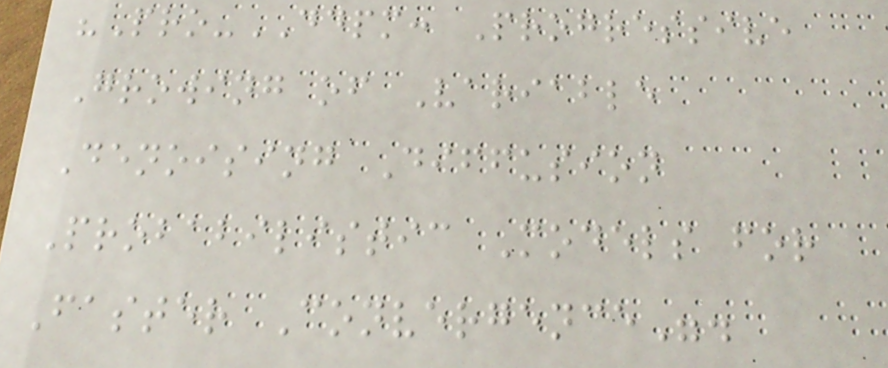"Pro-DDPM: Progressive
Growing of Variable
Denoising Diffusion
Probabilistic Models for
Faster Convergence".
